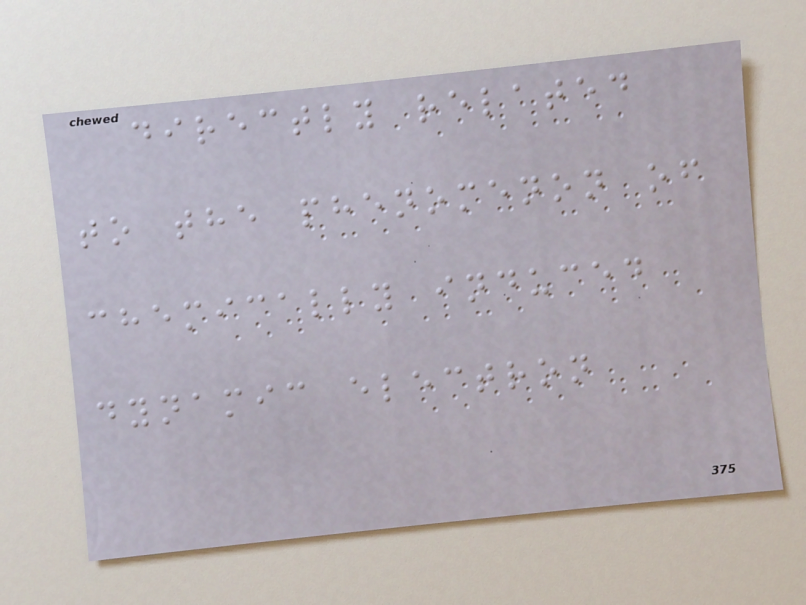directly related
to the phenomenon of
chemically induced
dynamic electron
